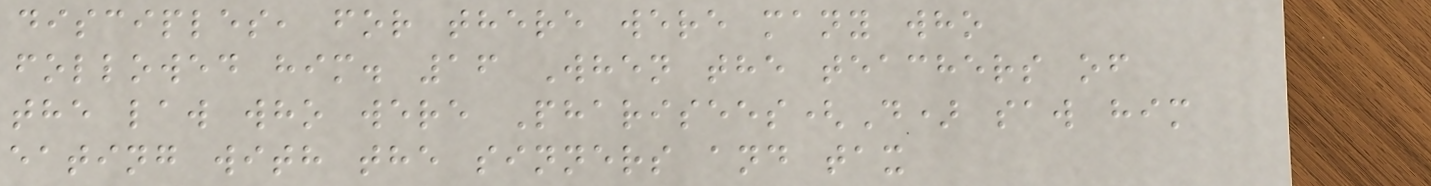disciples, for there were many who
followed him. 16 When the teachers of
the law who were Pharisees(D) saw him
eating with the sinners and tax
